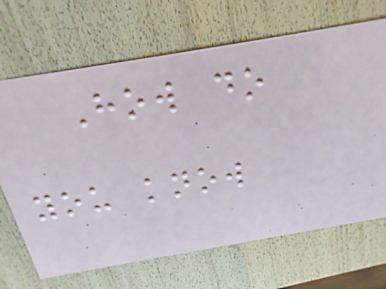How do
you know
